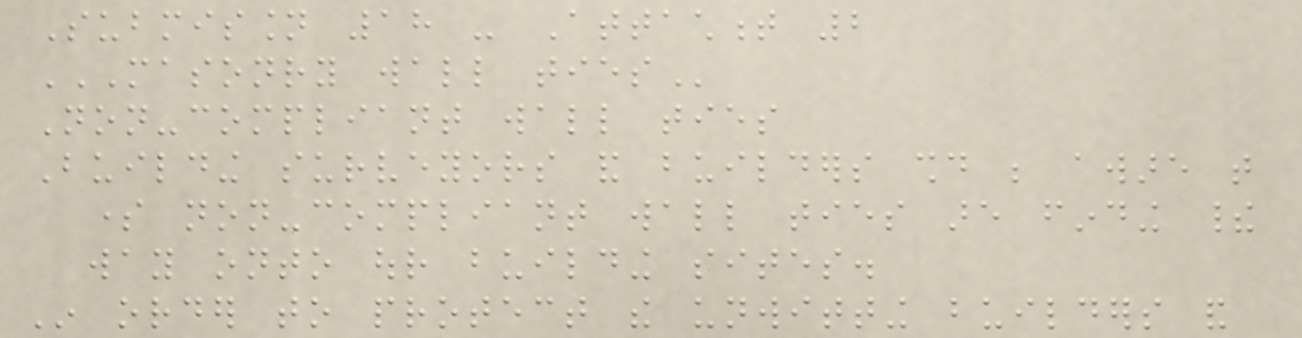Submission 18 - Attachment 2
MASONRY WALL TIES
Non-compliant wall ties
Building surveyors and builders should be aware that
some non-compliant wall ties are finding their
way onto our building sites.
In order to protect the unwitting builders and
